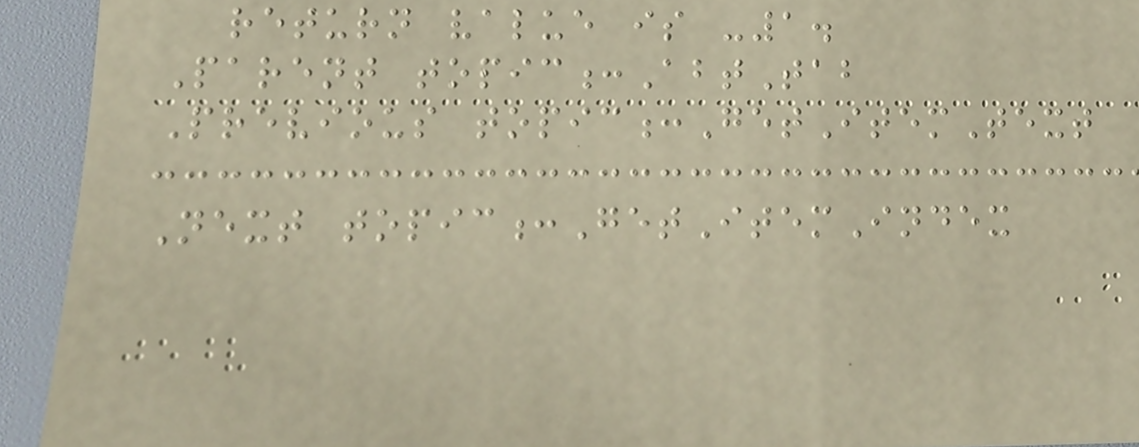return value is -1.
Parent topic:AbtTab
Previous topic:GetItemText
Next topic:GetItemIndex
